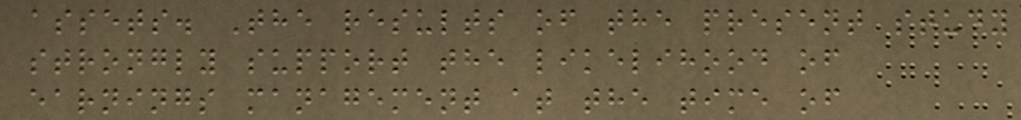assets. The results of the present study
strongly support the likelihood of
earnings management at the time of
